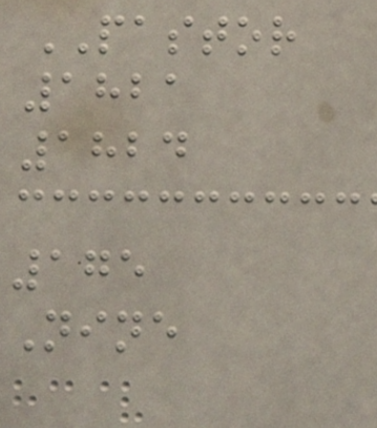PASTOR
1821
1824
175
Nine
